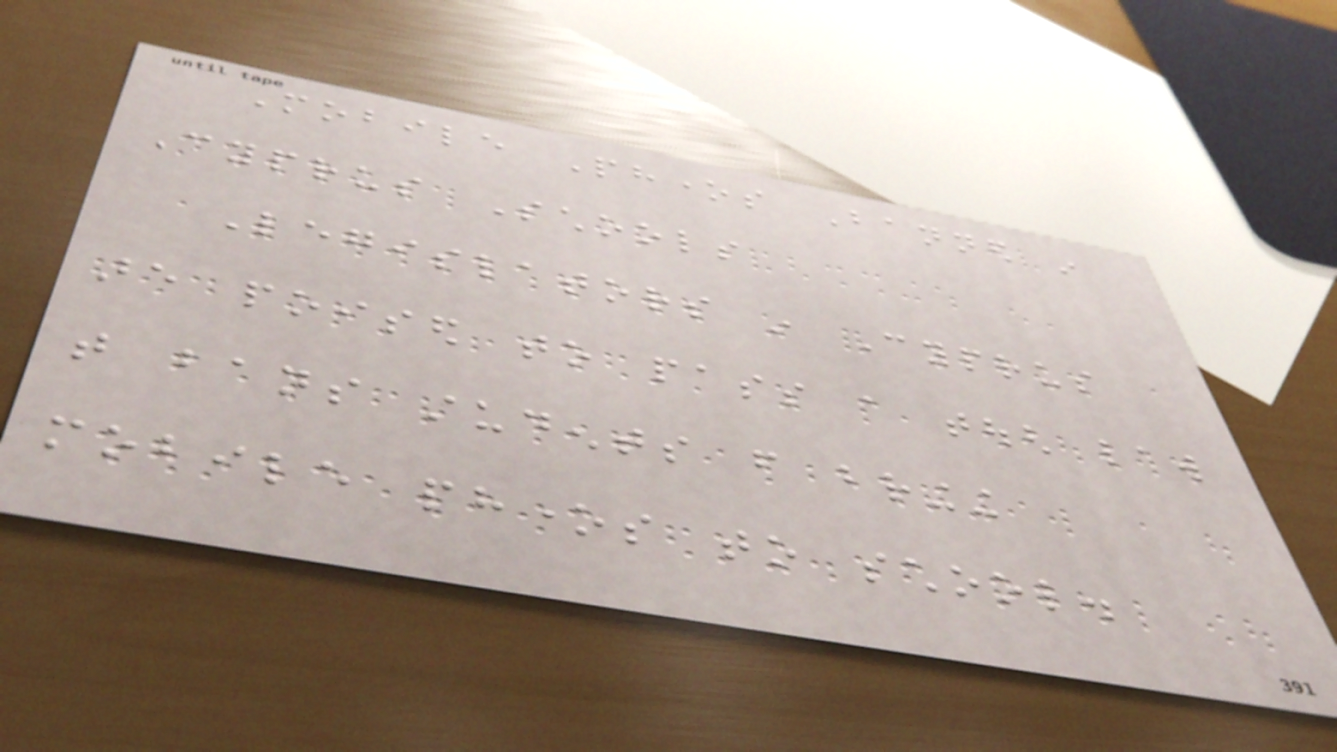Mobile Phones Banned in
Cyprus Schools
Legislators in Cyprus
are poised to pass a tough law
that bans students from bringing
mobile phones to school.
